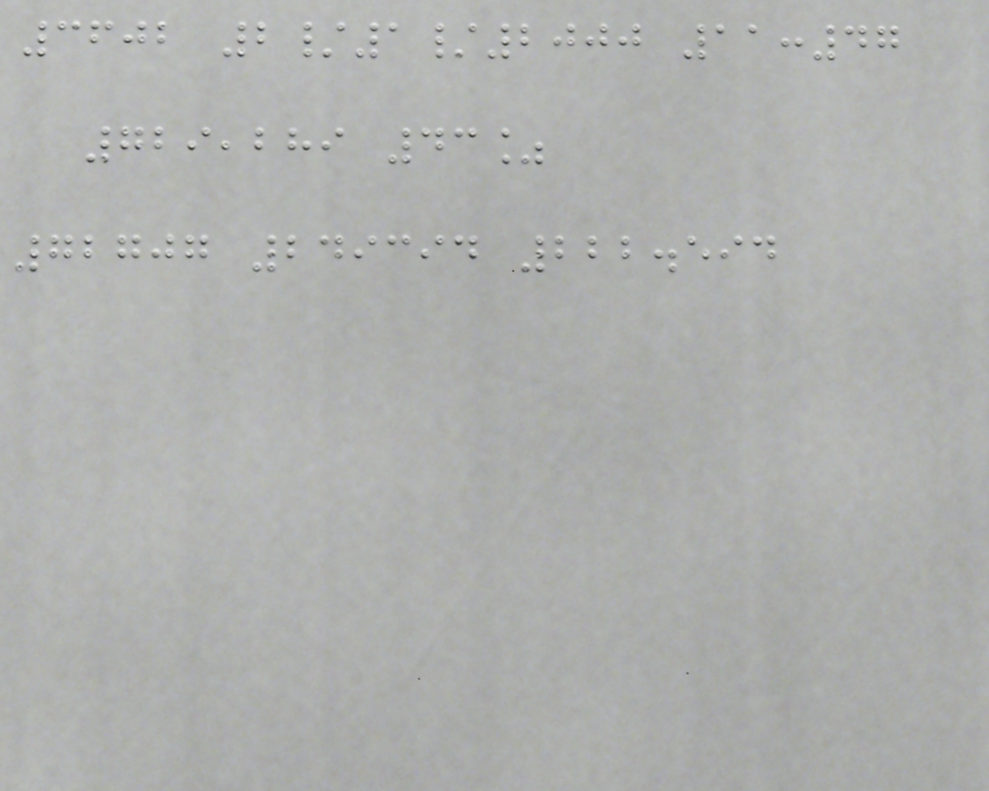3602 2/1/2000 11:47
729,289 43%
72707 249394 222.594
